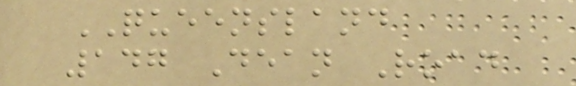QUEENSLAND
147 Dean Road
